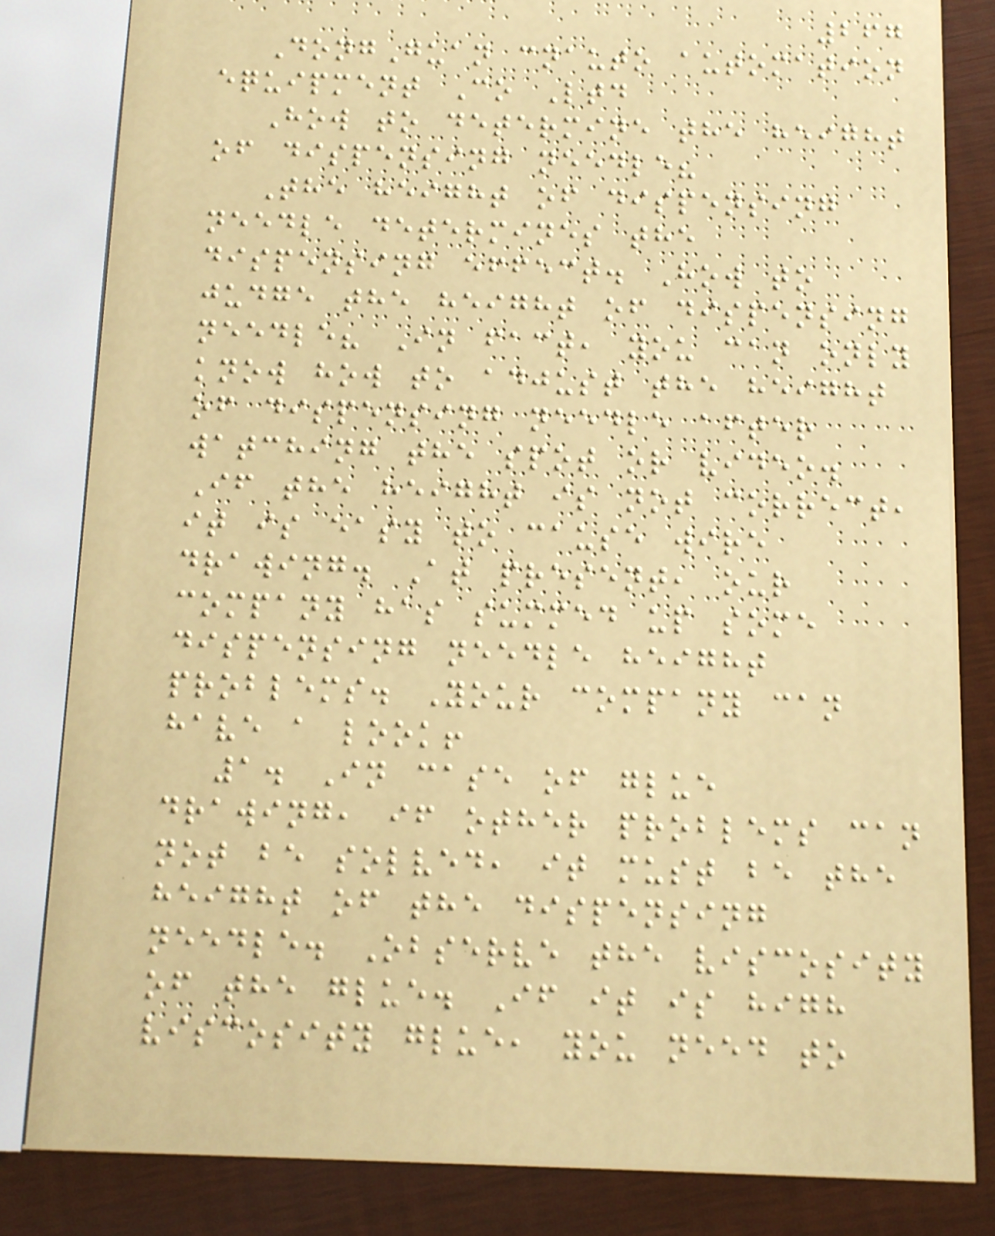267
DongGuan cnauto automation
equipment Co Ltd
How to determine the height
of dispensing needle?
The height of dispensing
needle determines the
dispensing effect. How to
judge the height of dispensing
needle? In fact, you can only
know how to adjust the height
of dispensing needle after
watching the spot or video.
If the height is not correct,
it is easy to cause wire
drawing. At present, our
company has summed up some
dispensing needle height
problems. Your company can
have a look!
1. In case of glue
drawing, if other problems can
not be solved, it must be the
height of the dispensing
needle. Observe the viscosity
of the glue. If it is high
viscosity glue, you need to
